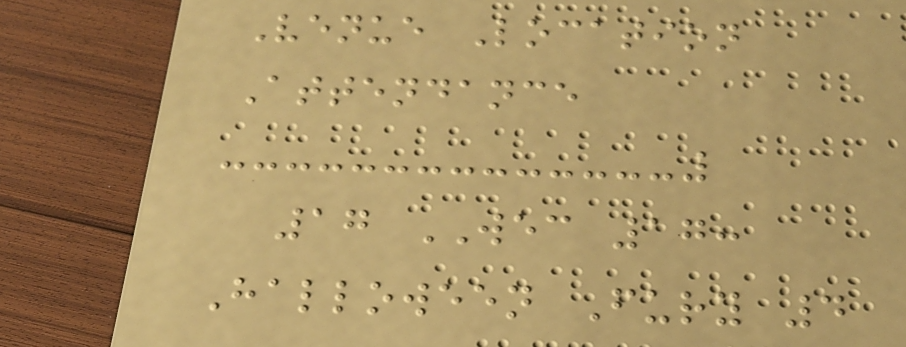Venue Location
Attendance
17 WEC 17:
Halloween Fury 4
